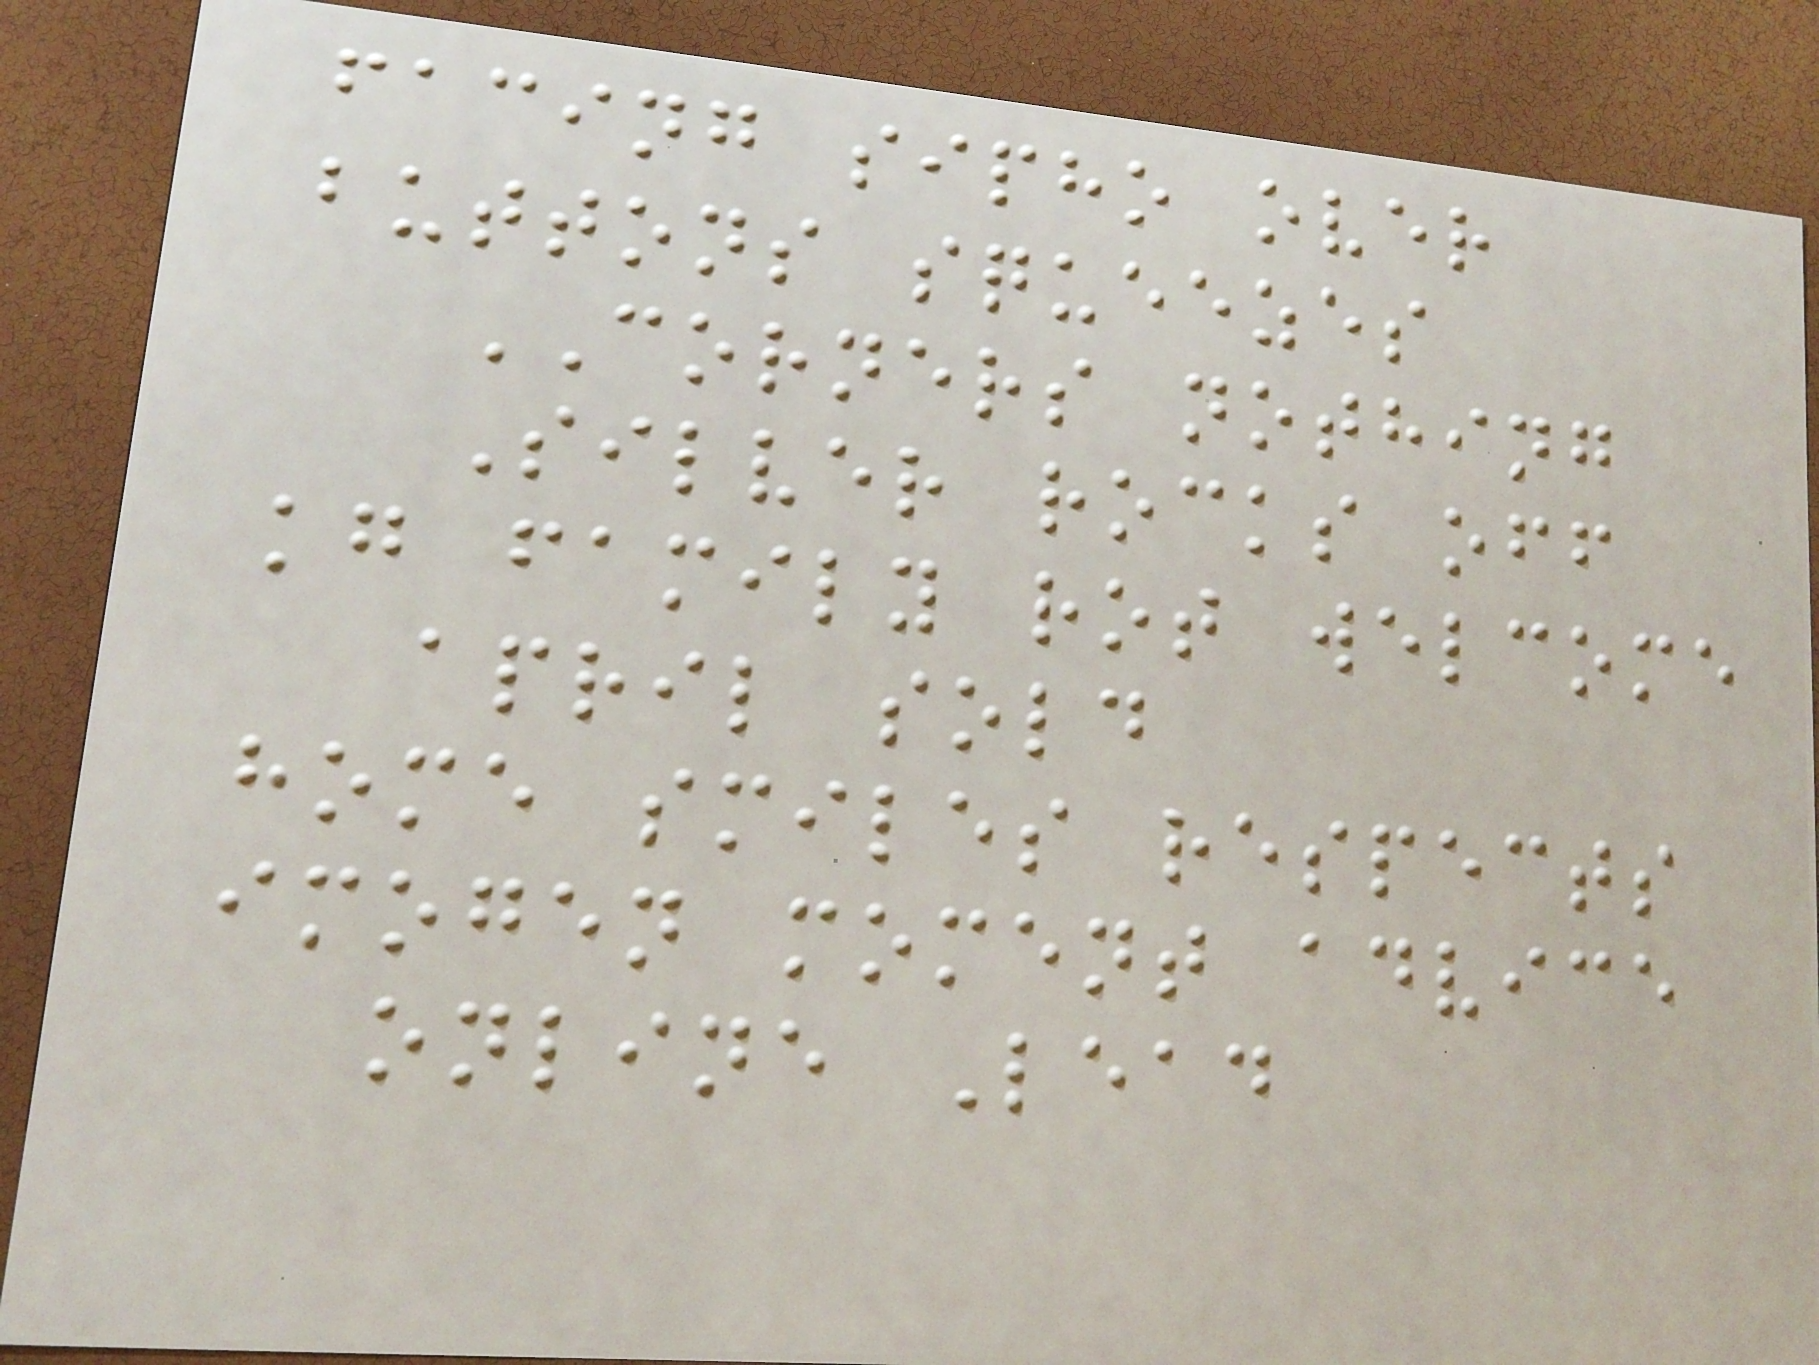facing sipho over
buttons squeezes
CORNERS nothing
Silver rocks off
kg family rot welcome
april sold
home smiles respects
imogen moment advice
online Lead
